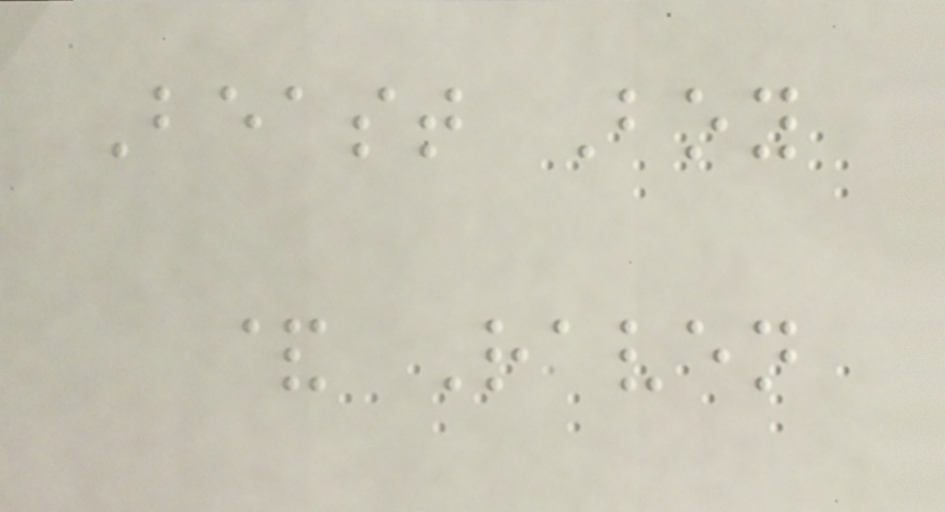Beast Boy
& Raven
